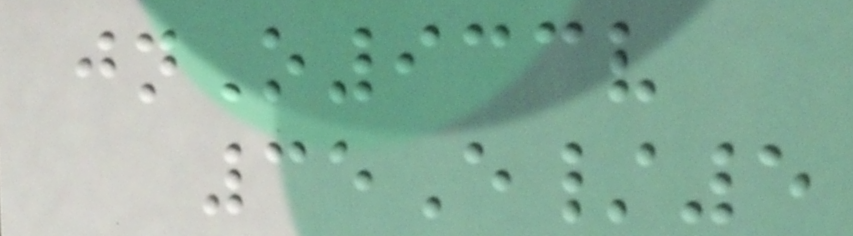jnO933v
35E/5
